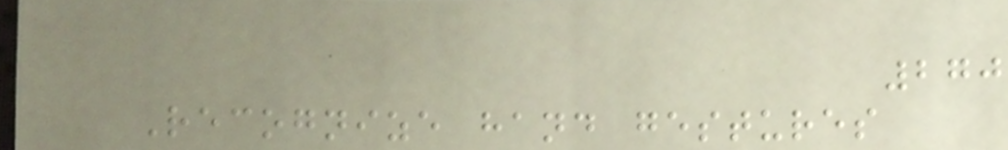270
Recognize hand gestures
